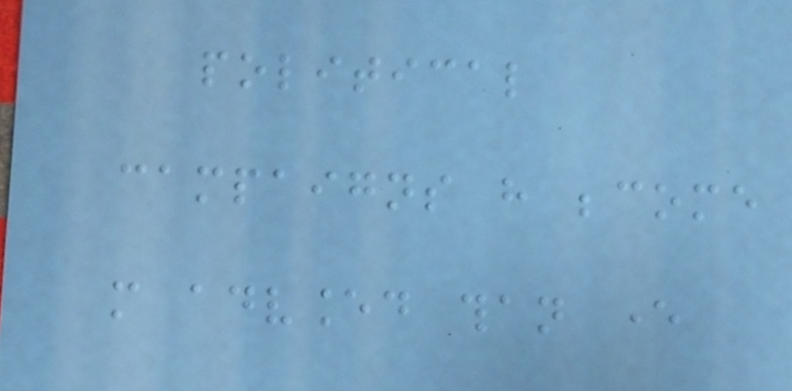political
campaigns have become
more advanced than ever
